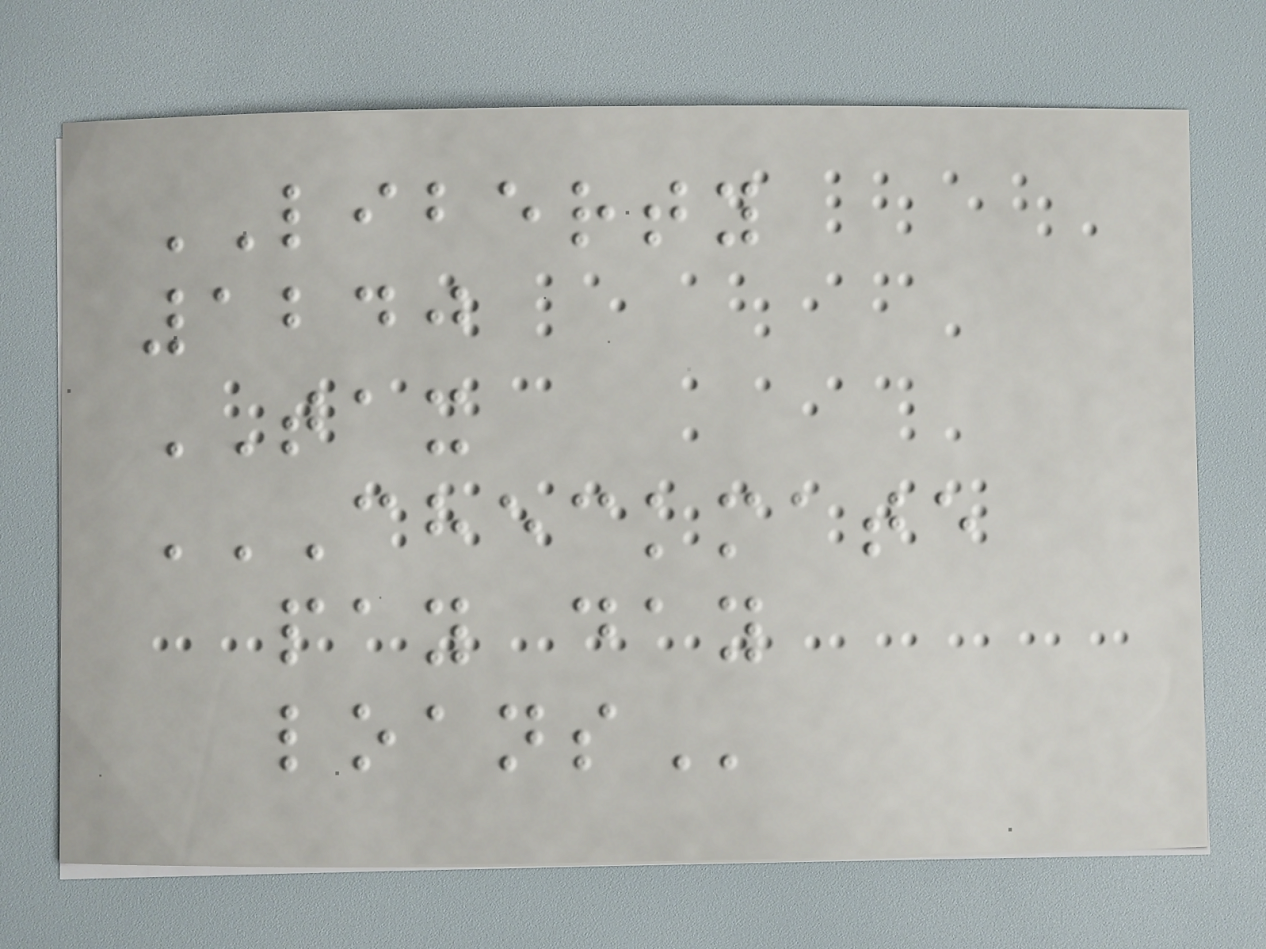LIBERTY
1240
TAX
CHECKMATE
PAY DAY
LOANS
